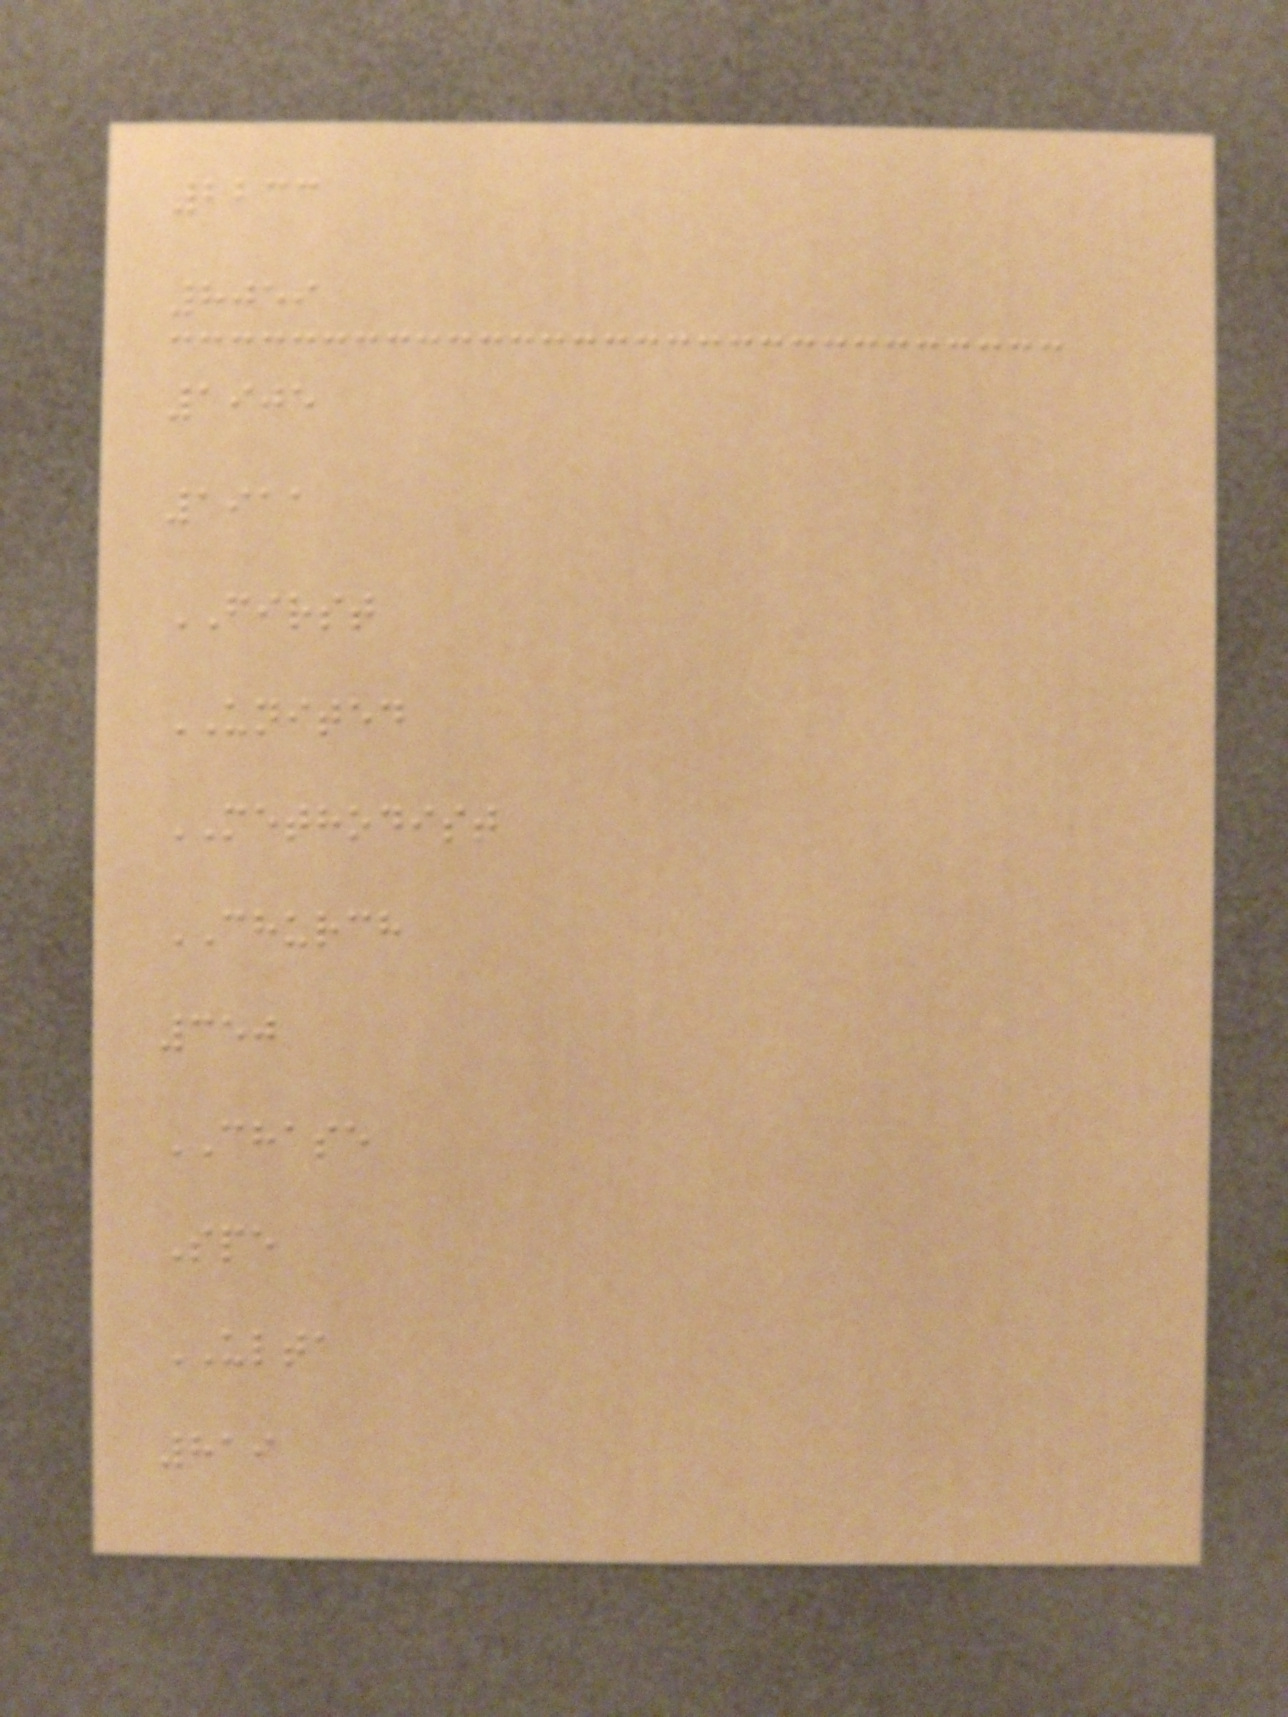2233
8059
1905
1911
FIRST
UNITED
METHODIST
CHURCH
350
CHASE
Spe
ULTA
819
